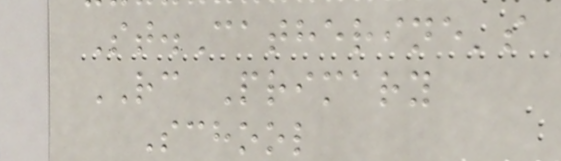St.Catherine's
RC Primary
School
